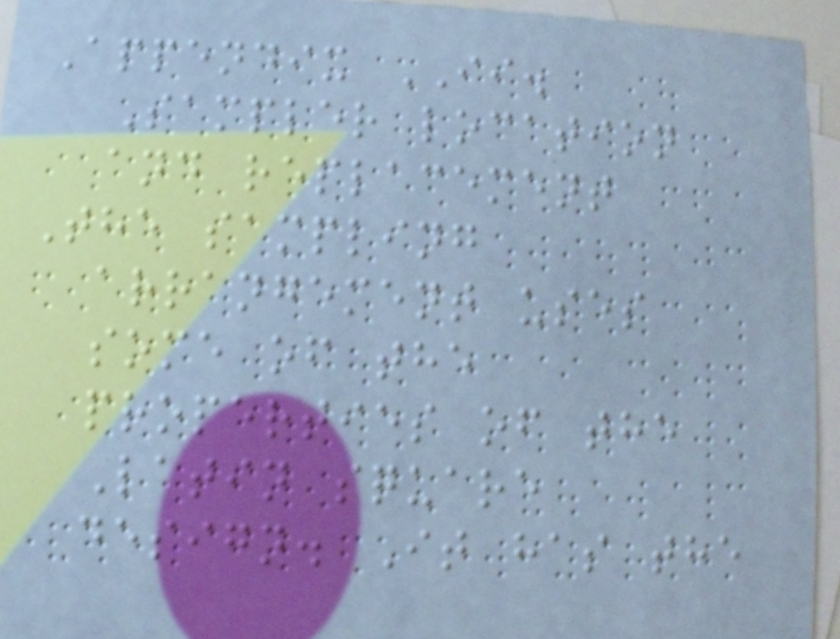Appendix II.
Sampler location
and replacement
The sampling
arrangement uses
some of the
properties of the
Latin square
design. It has the
